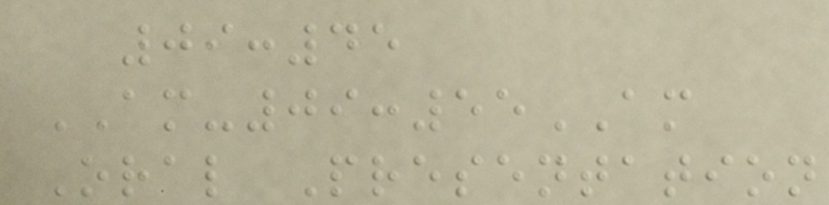09:45
AM-09:55AM
Oral Presentation
